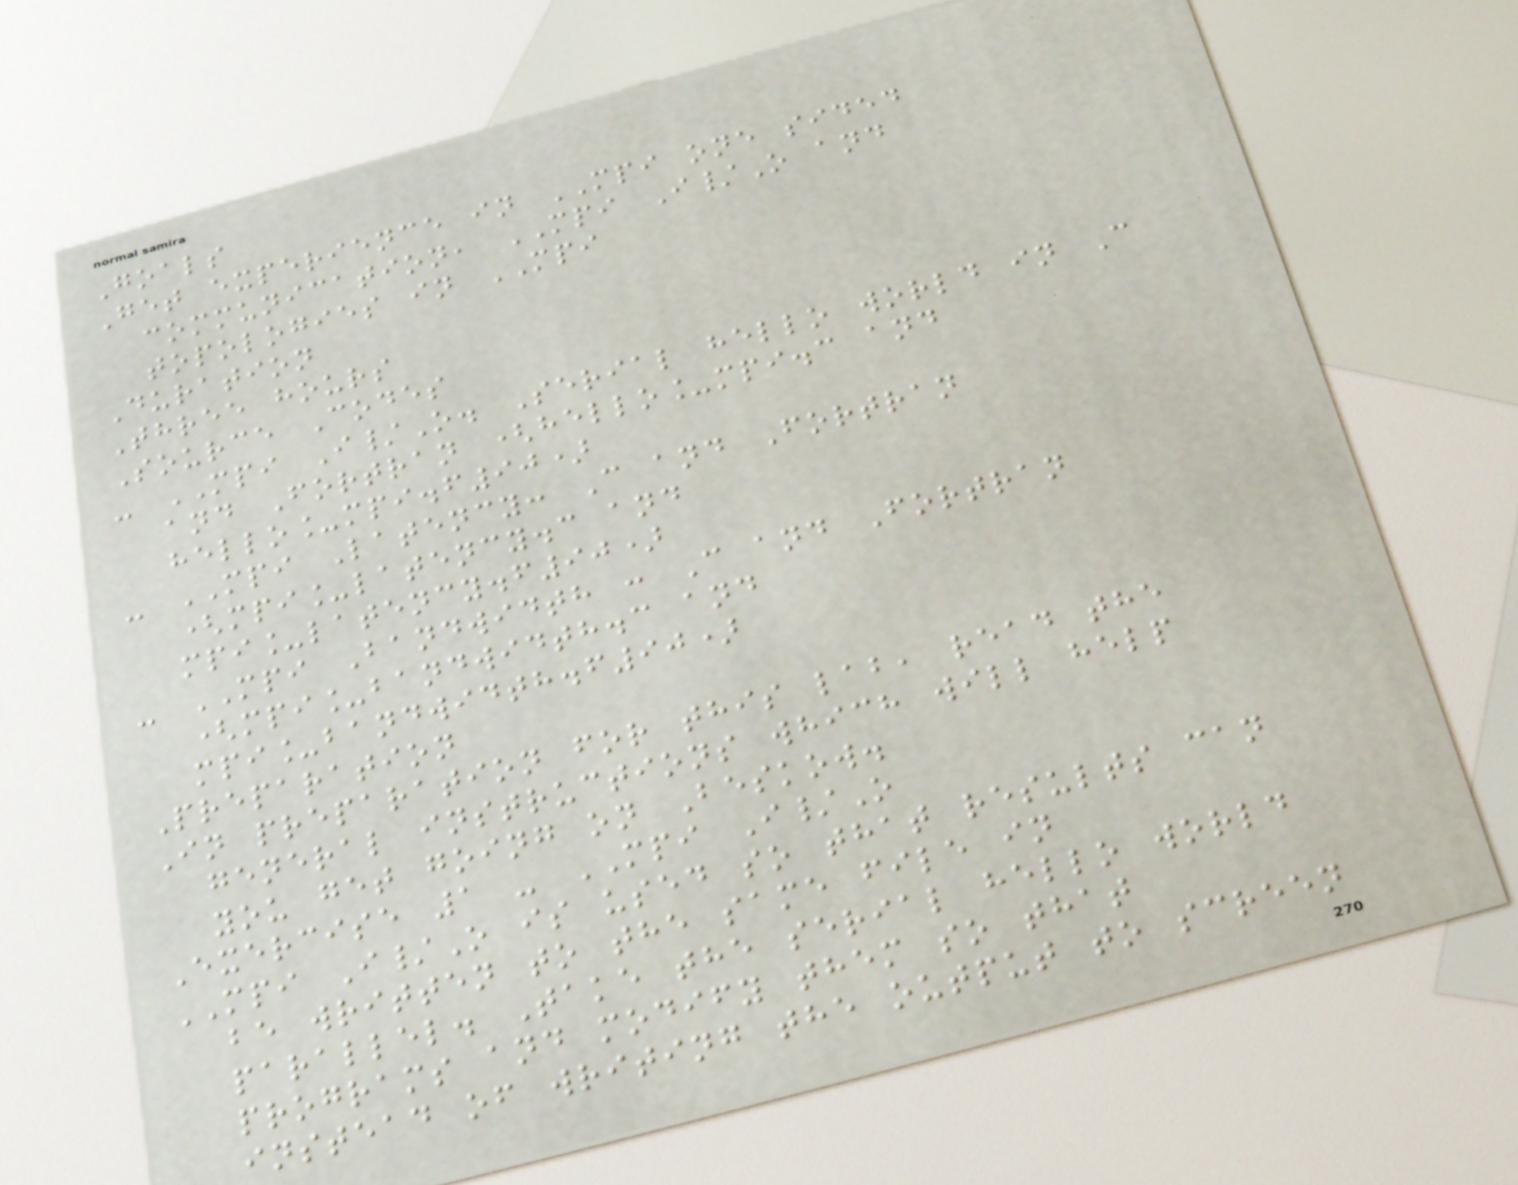Goals
Get experience in MPI one sided
communication, MPI I/O and
topologies in MPI
Duration
Three hours
Source Codes
- MPI I/O. Serial hello world in C
and Fortran (hello_mpi.c and
hello_mpi.f90)
- MPI Latency: C and Fortran
(mpi_latency.c and
mpi_latency.f90)
- MPI Bandwidth : C and Fortran
(mpi_bandwidth.c and
mpi_bandwidth.f90)
Preparation
In preparation for this lab, read the
general instructions which will help
you get going on Beskow.
Exercise 1 - MPI I/O
MPI I/O is used so that results can
be written to the same file in
parallel. Take the serial hello world
programs and modify them so that
instead of writing the output to screen
